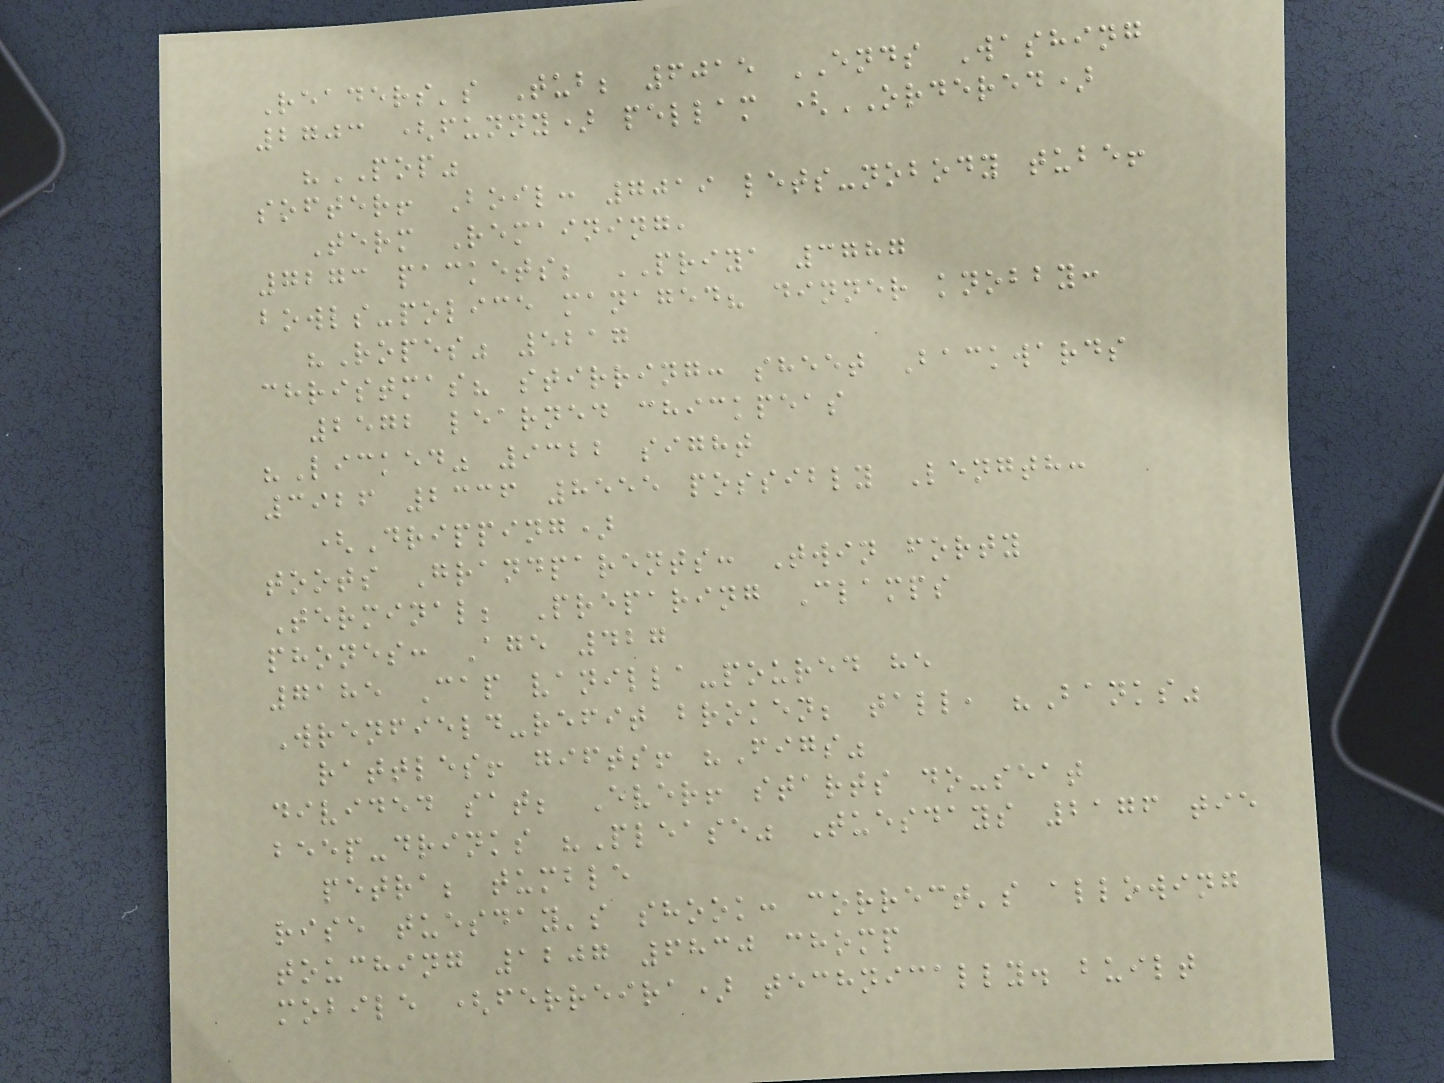Readers's Tub; 6015 ENDS Washing
2703 (funny) pellam (ORDERED)
"POP"
softer! Boil: 7019 lets-nobody tube!
Term Remaining,
7273 packets; PRIYA 3787
bowls-police managed? dinner knobby:
"Ropes" 5217
christmas? stirring: sheet Backwards
2572 learned chickpeas
"Licked" 9322 sight
3926 2336 8555 possibly Length:
(Dripping)
toots Grandparents: Twin forty
Terminal; Preparing Clamps
phones: Age 427
7185 Cap vanilla-poured he
Wrenfield-refit broken; tall, "Banks"
rattles! gifts! "Figs"
divided sat; Ever! starts do-seat
beep-drinks "Please" Tuesdays 2176 tie
petra; tumble
rise tuesday's shook: correct's allowing
touching 1207 6830 chomp
mobile (ferreira) technically. built
